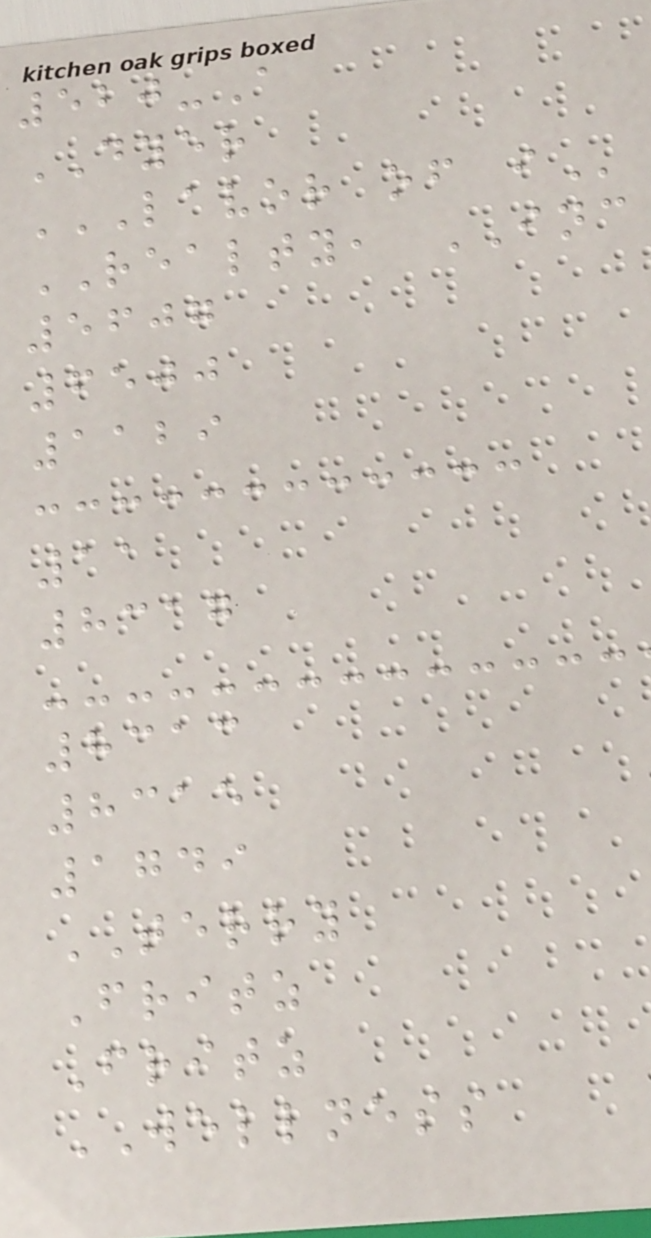520-A
DYER
LAVOR OF I
REALTY, INC
5607
6500
1129
11
8317
8313
8315
1749
TERRY
Fritz
Fritz
WELLNESS
